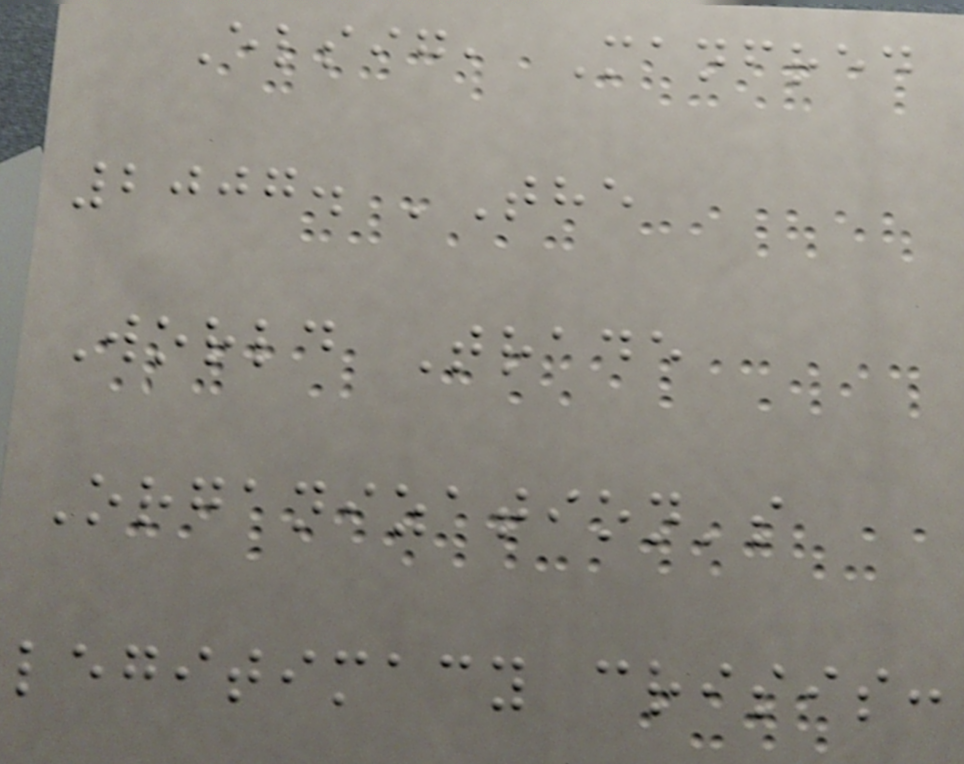Elsig, Manfred
2007. 'The
World Trade
Organization's
legitimacy crisis:
